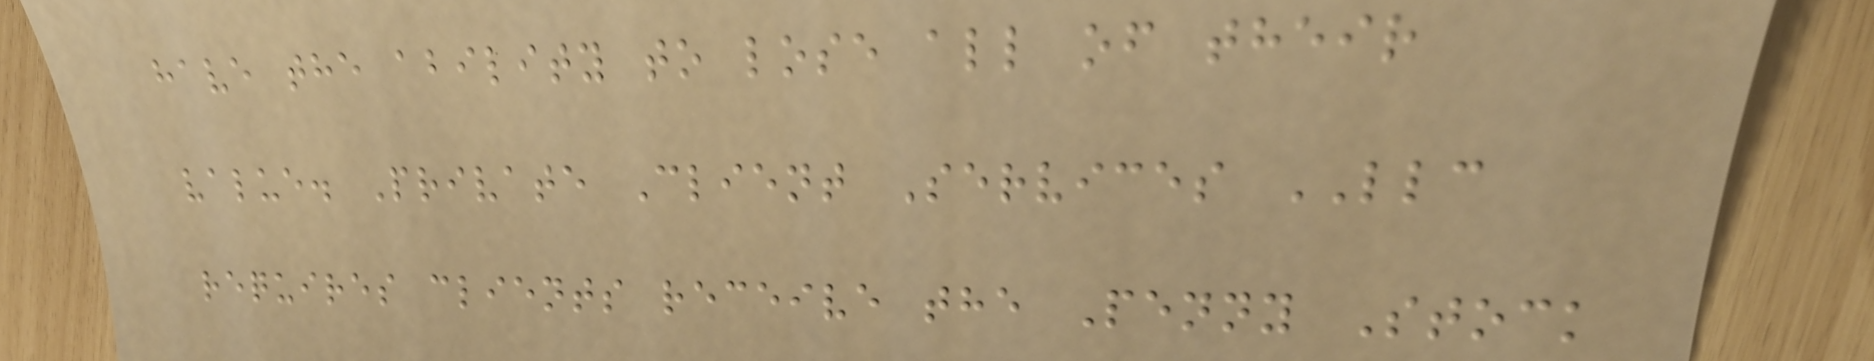have the ability to lose all of their
value. Private Client Services LLC
requires clients receive the Penny Stock
